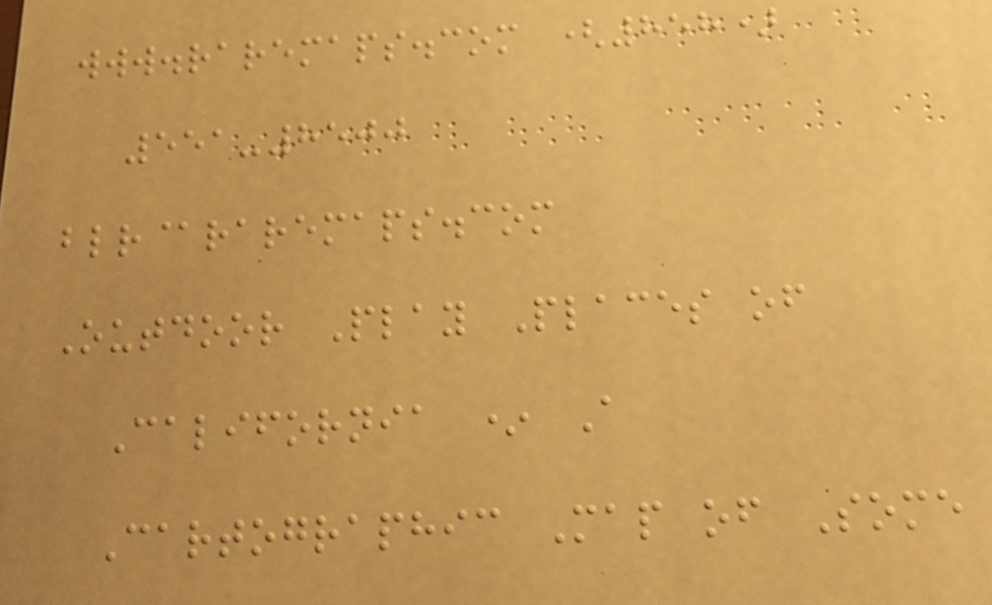www.raremaps.com (858)
551-8500
blr@raremaps.com
Outdoor Play Places of
California * A
Cartographic Map of Some
